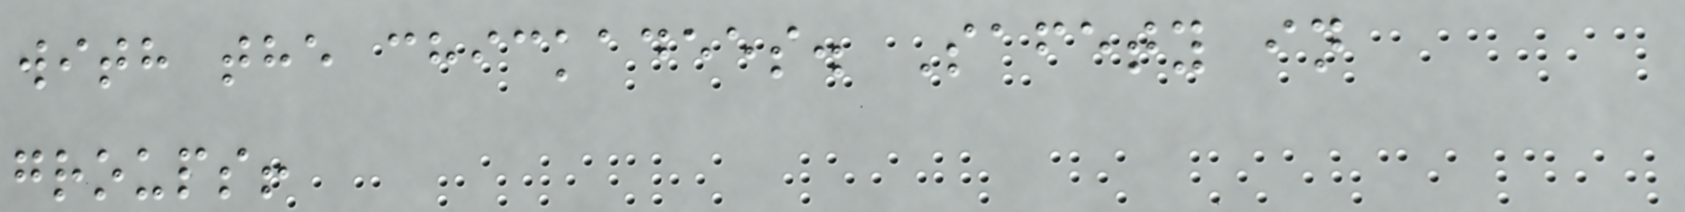with the chickadees. Safety in
groups!
